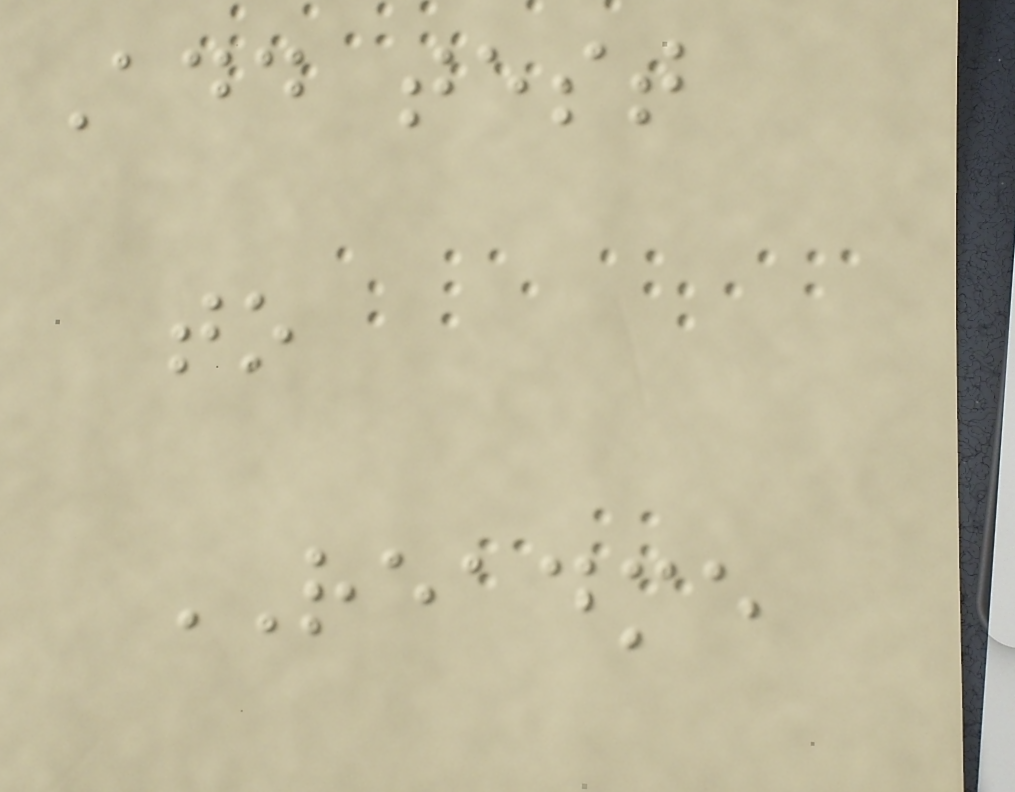Add test
to
README
